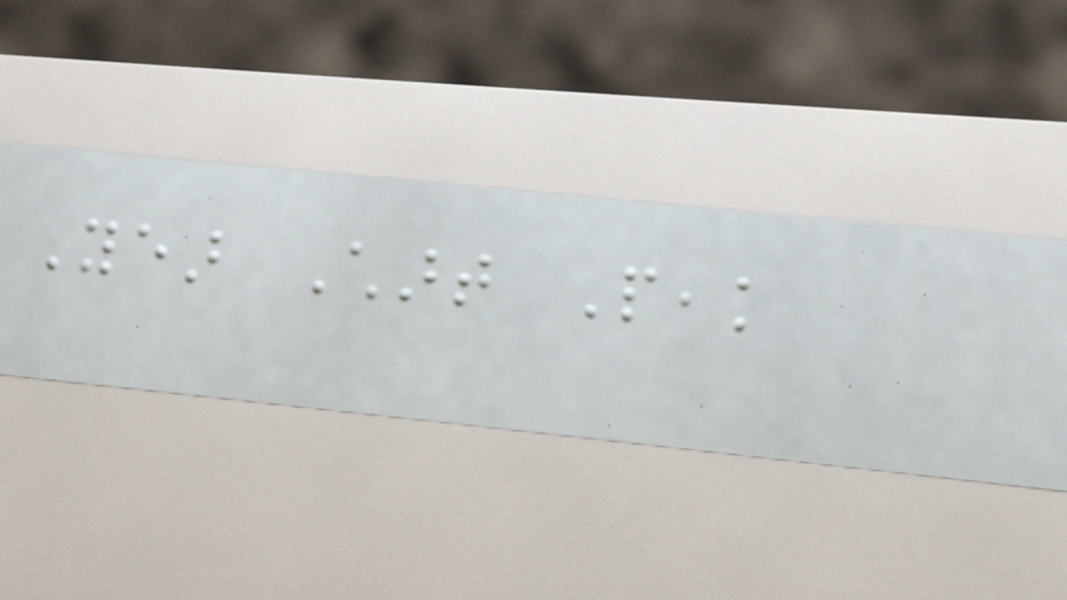Year Chart Peak
